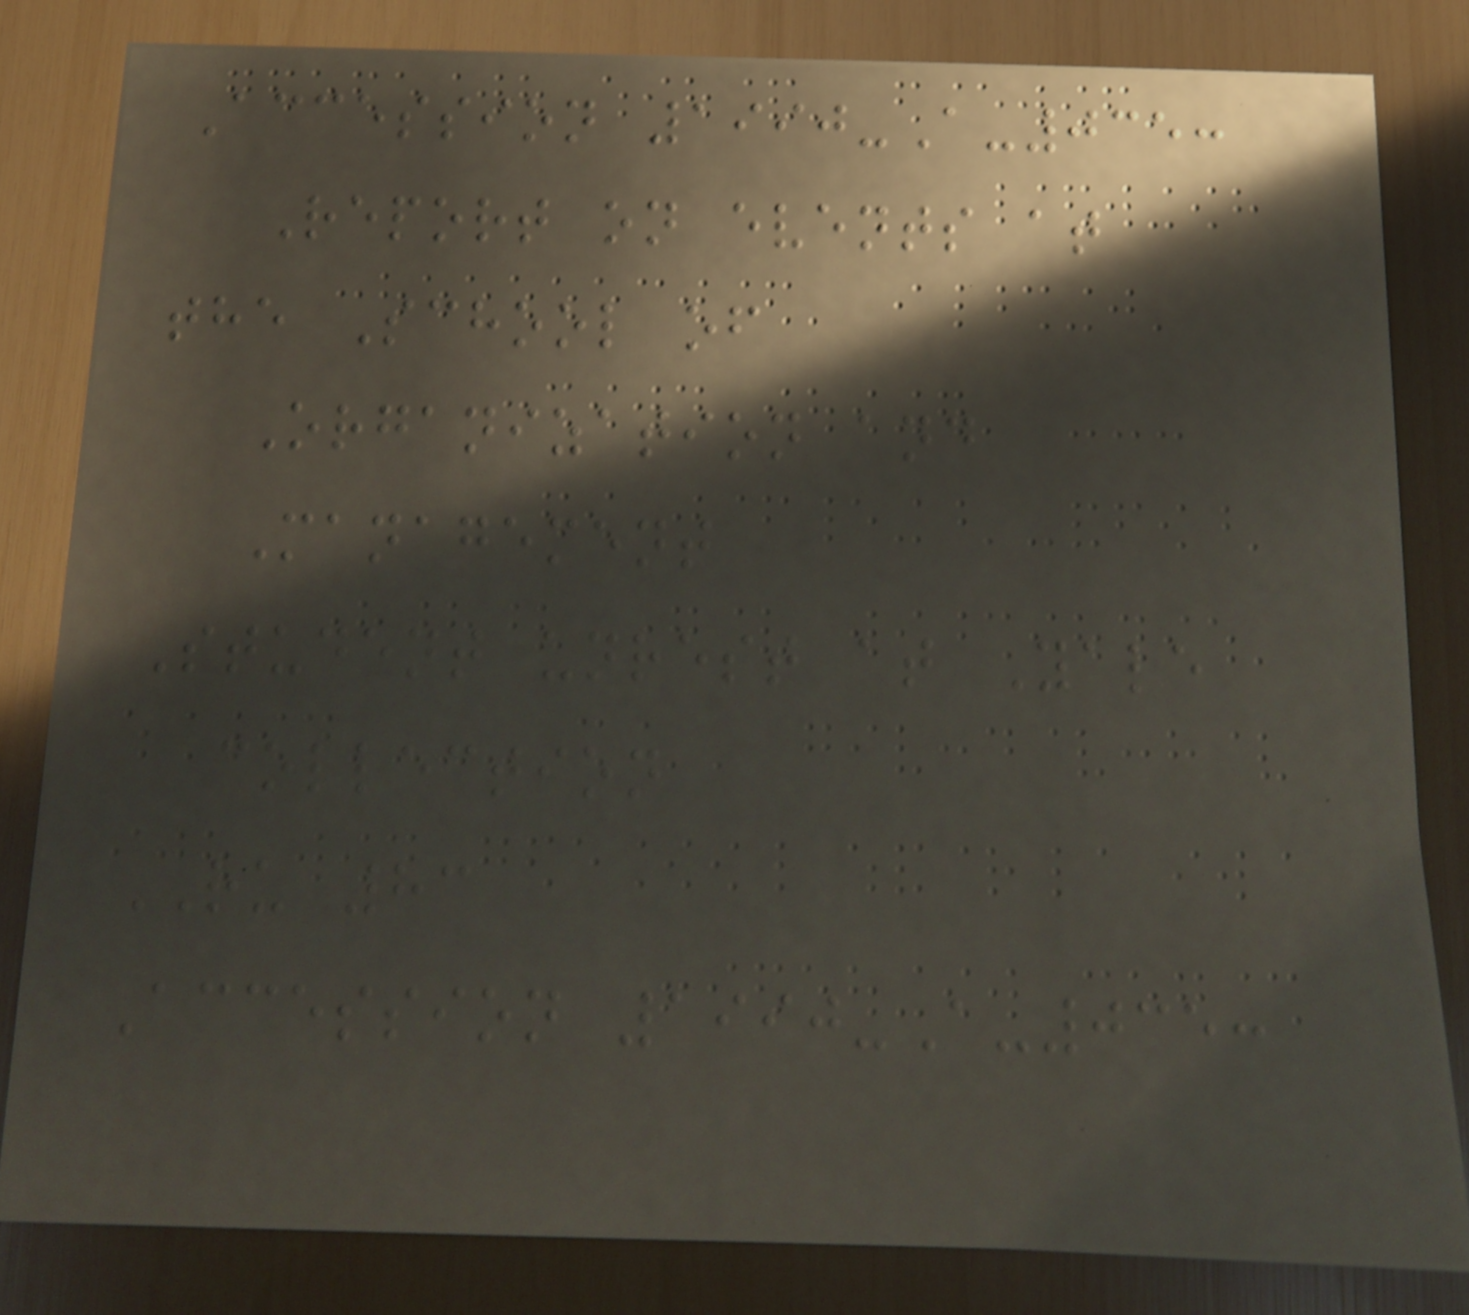Accession 1990-A-035:
Report on events at
the School of
Organization and
Management
Student unrest at Yale
collection
RU 83
Accession 1990-A-035:
